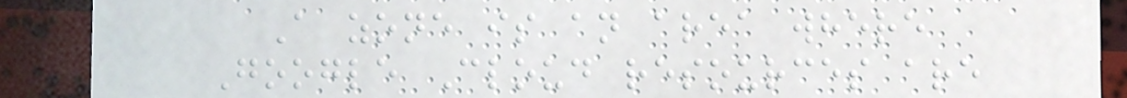A zone is an area where
Google Cloud resources are
